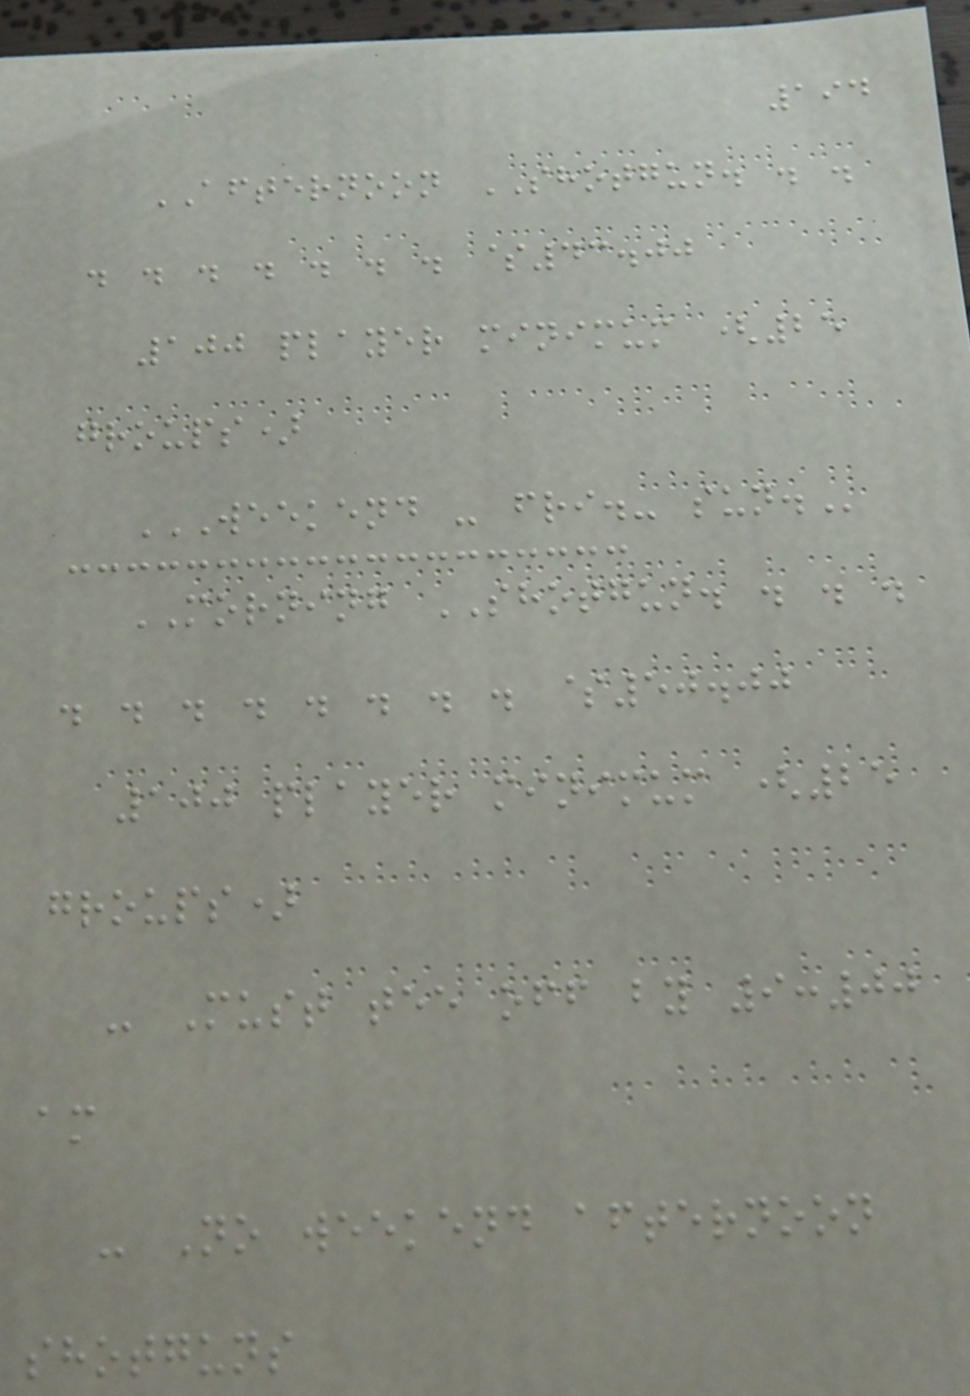194
AFTERNOON SHOTGUN. . .
. . . . . . . $43.00
100 player minimum (25
groups)
WEEKEND - FRI.- SUN.
MORNING SHOTGUN. . . .
. . . . . . . . $50.00
100 player minimum (25
groups)
- Must tee off by 9:00
am
- No weekend afternoon
shotguns
